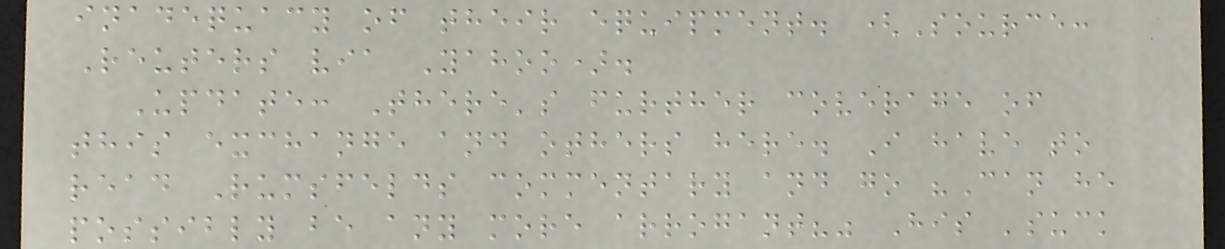inadequacy of their equipment. (Source:
Reuters via Yahoo).
Update: There's further coverage of
this exchange and others here. I have to
read Rumsfelds commentary and go "Can he
possibly be any more arrogant?" His 'suck
